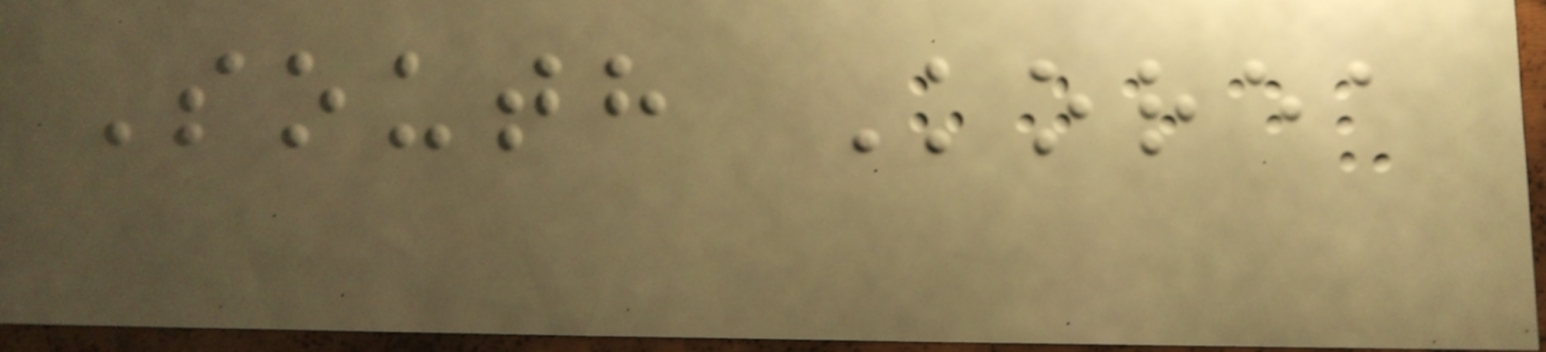South Korea
